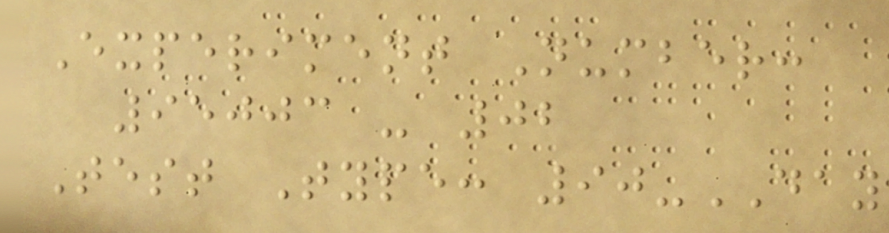Experiment Number:
95003 - 02
Test Type: 90-DAY
